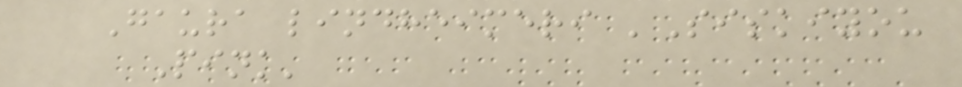Gaura lindheimeri 'Siskiyou
Pink'
